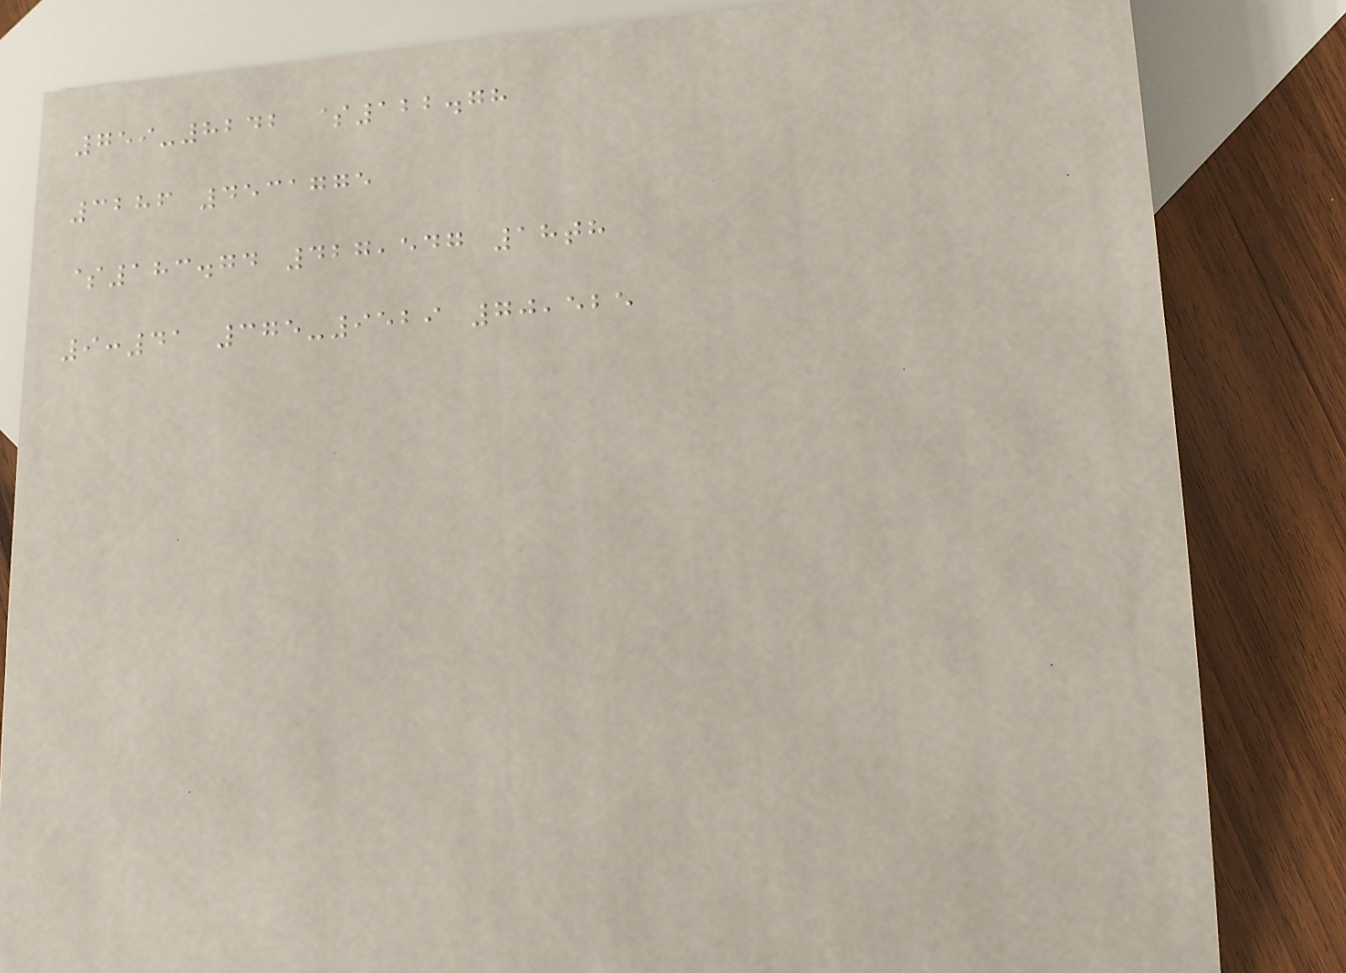759-8242 $122.78
3286 4531775
$183.74 427,547 18th
9:41 375-9529 70,525
